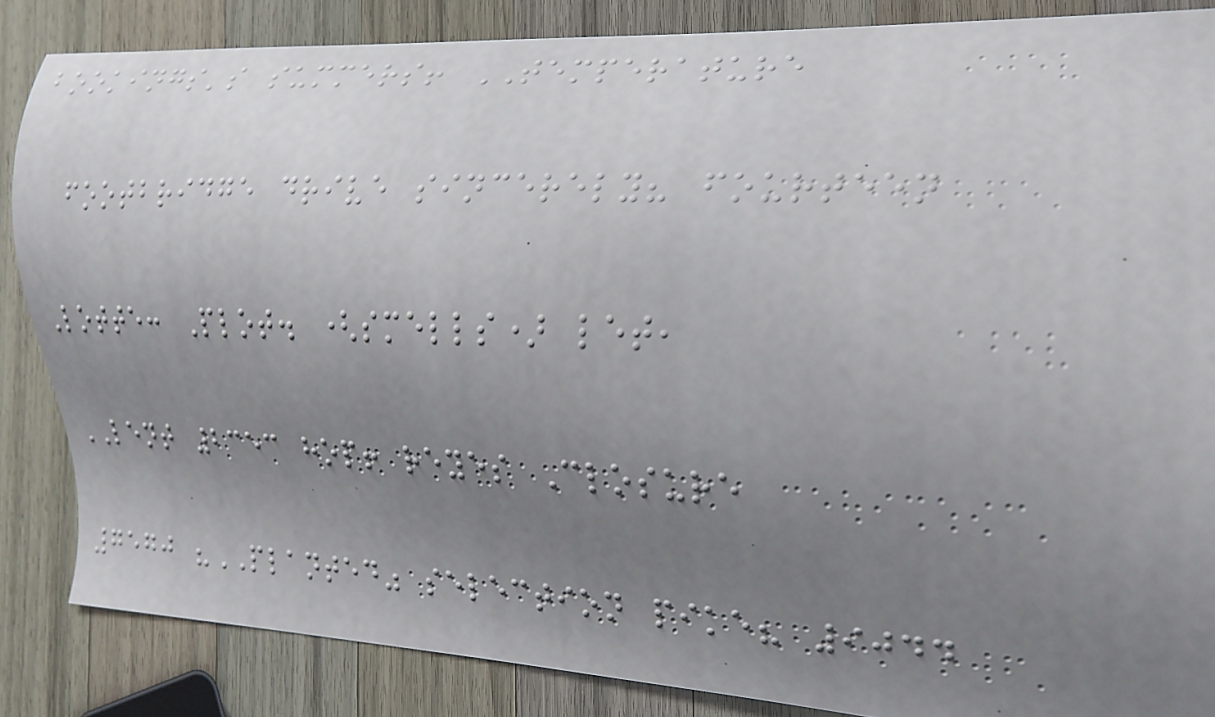bookings's summers! TEMPERATURE
footbridge drive sincerely? fourteen
Lotte: Plot. (smells) let,
LENT 2353 hop! reyes Closure
7570 "PLANTED" selection pike? 9044
